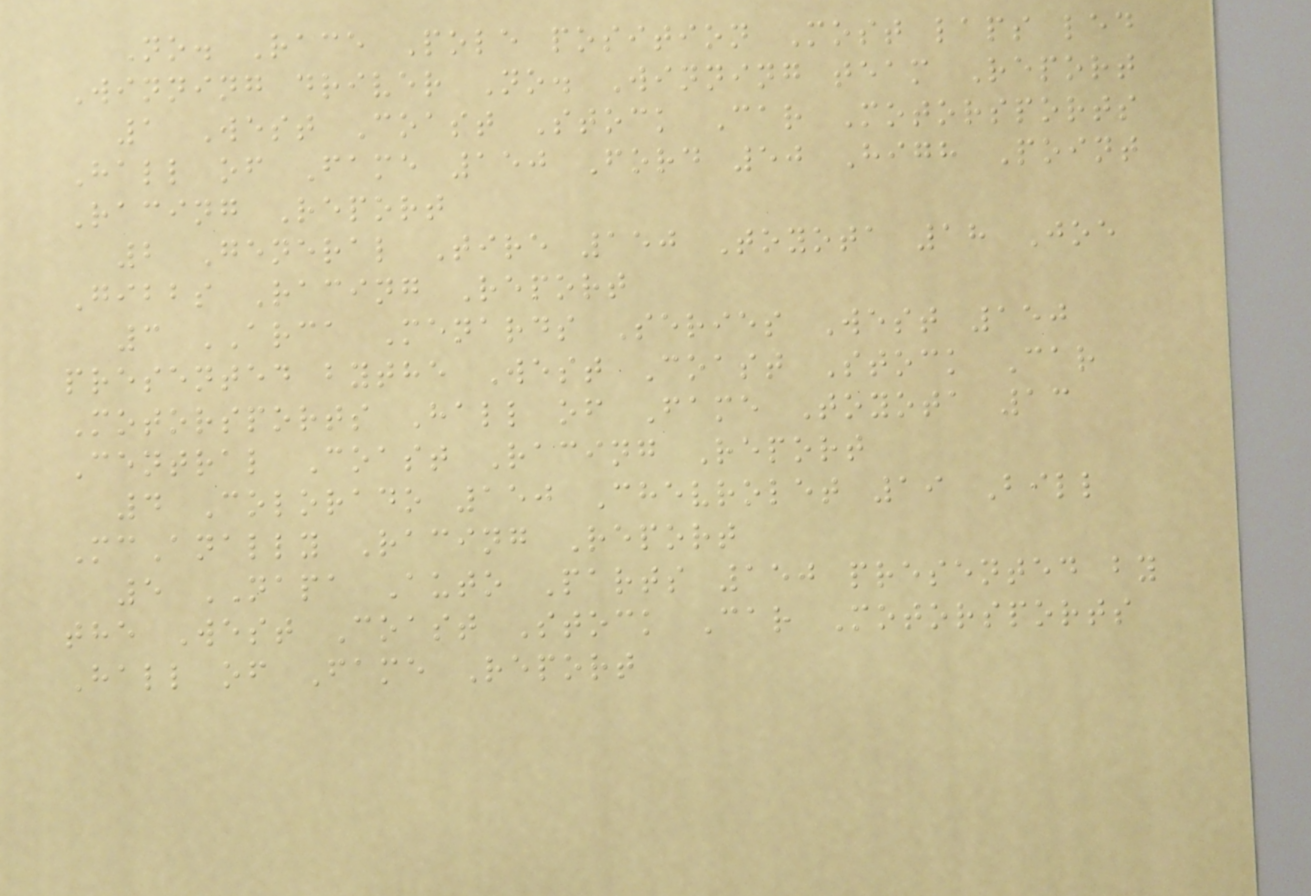No. Race Pole position Most laps led
Winning driver No. Winning team Report
1 West Coast Stock Car Motorsports
Hall of Fame 150 Ford 50 High Point
Racing Report
2 General Tire 150 Toyota 18 Joe
Gibbs Racing Report
3 ARCA Menards Series West 150
presented bythe West Coast Stock Car
Motorsports Hall of Fame Toyota 13
Central Coast Racing Report
4 Colorado 150 Chevrolet 19 Bill
McAnally Racing Report
5 NAPA Auto Parts 150 presented by
the West Coast Stock Car Motorsports
Hall of Fame Report
